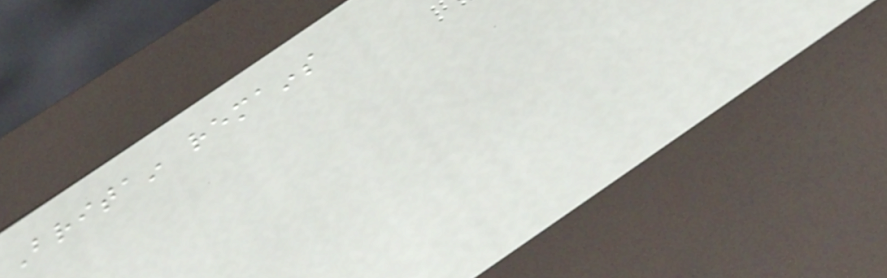Britain remains
